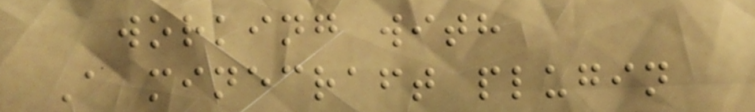working with
A minecraft plugin
